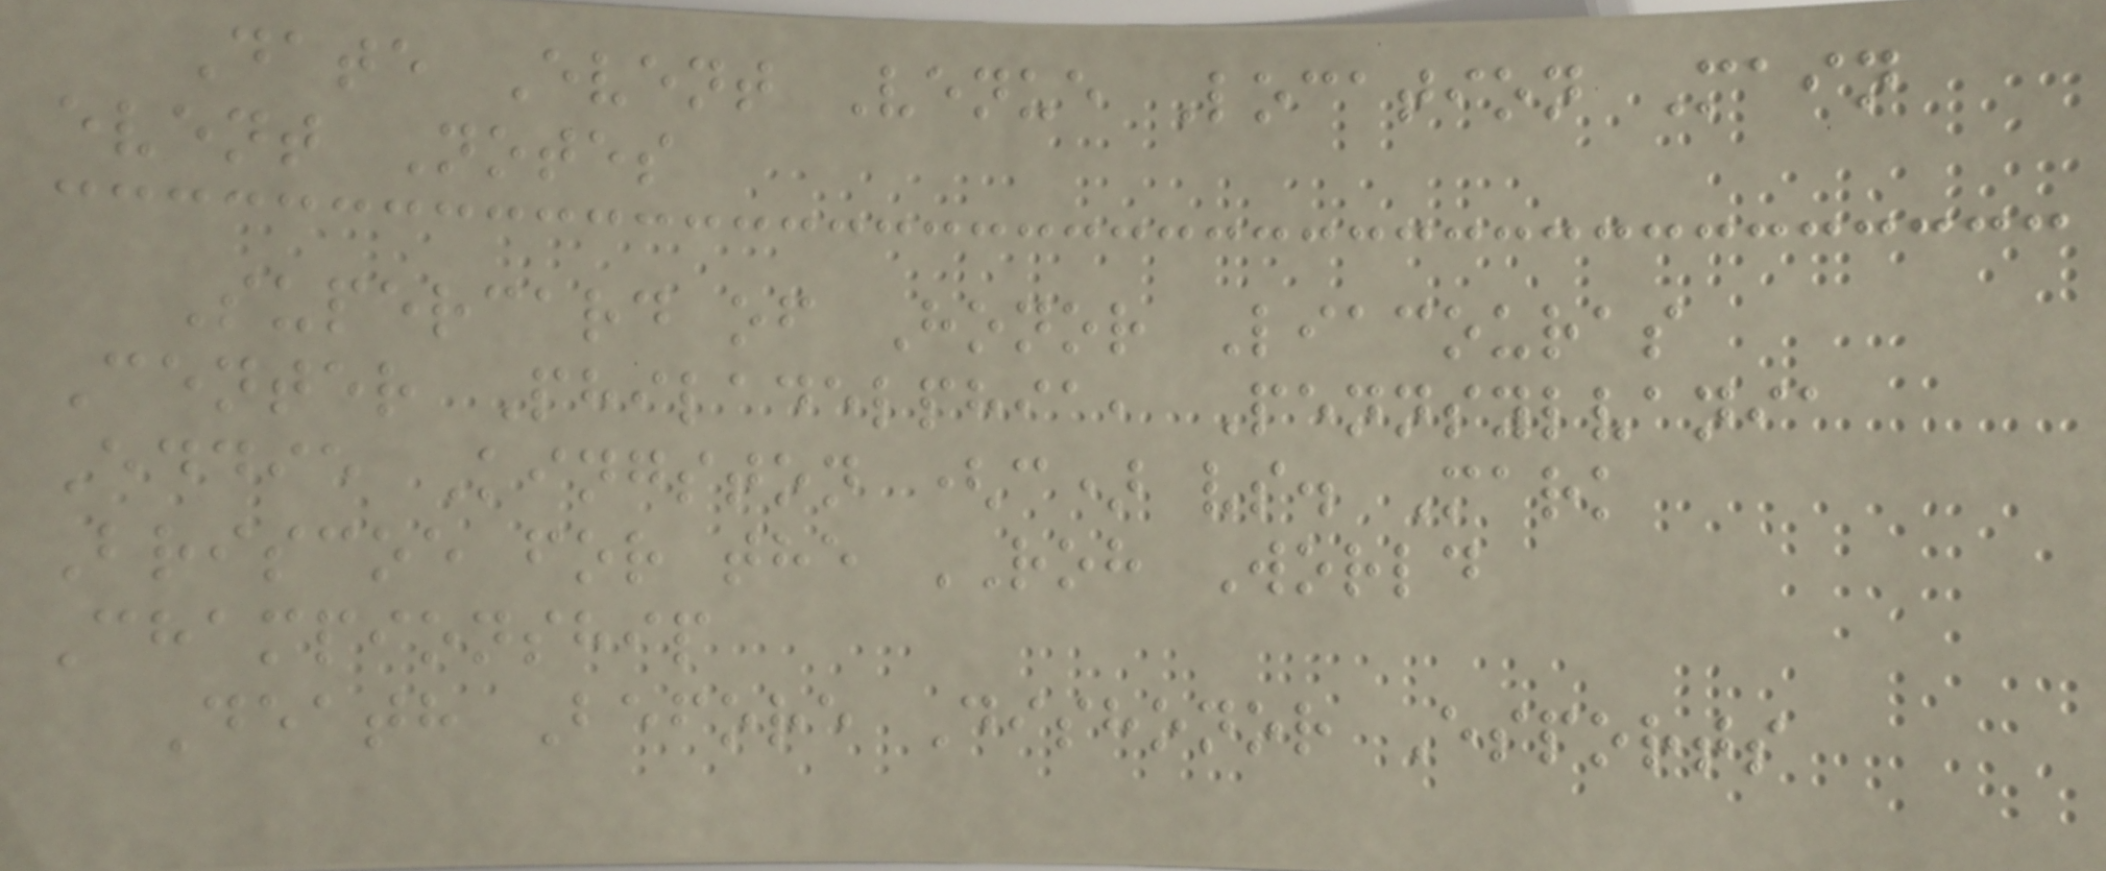Date Event Venue Location Main
event Notes
Supercard of Honor Liacouras
Center Philadelphia, Pennsylvania
Eddie Kingston (c) vs. Mark
Briscoe for the ROH World
Championship
Death Before Dishonor Esports
